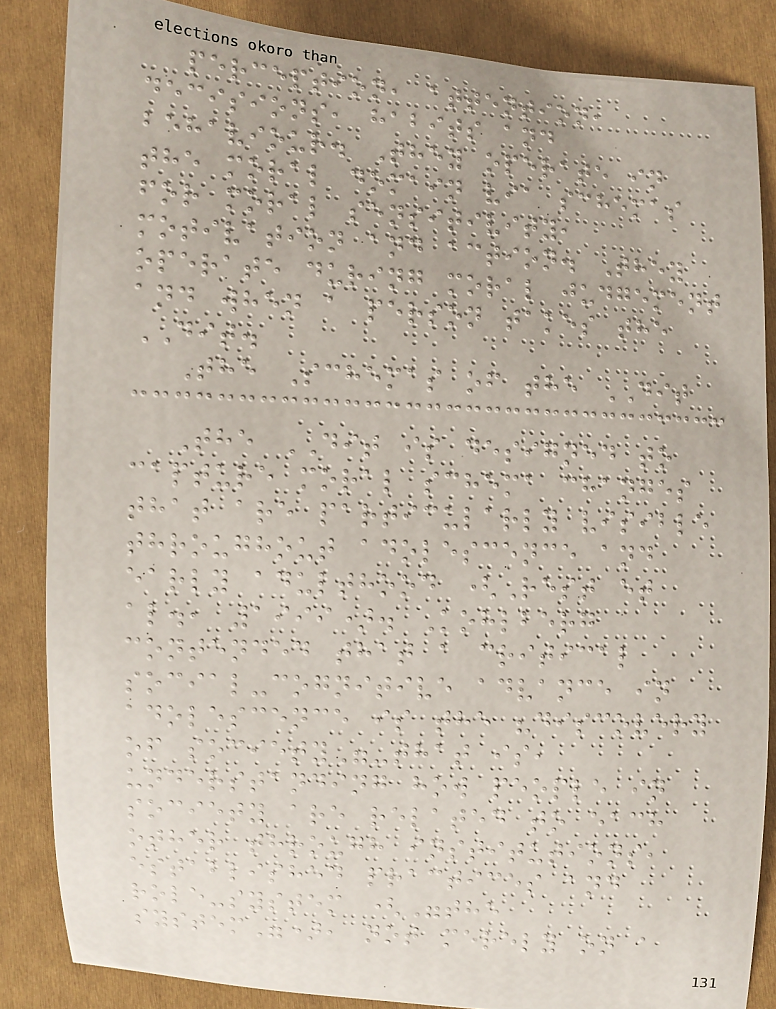perception, attention,
decisions, habits and
behaviour. They operate in
the moral domain via schemas
for moral sensitivity,
motivation and action. They
operate during moral judgement
and when a person takes the
DIT.
The Schemas of the DIT
The DIT is designed to
capture moral schema changes
that are particularly visible
throughout adolescence and
early adulthood (Rest et
al., 1999). Kohlberg
contended that a critical
social-cognitive advance in
adolescence is the "discovery
of society"-that is,
understanding how people in
society are related to each
other through institutions,
established practices and
role-system ("the
system"), not merely on a
